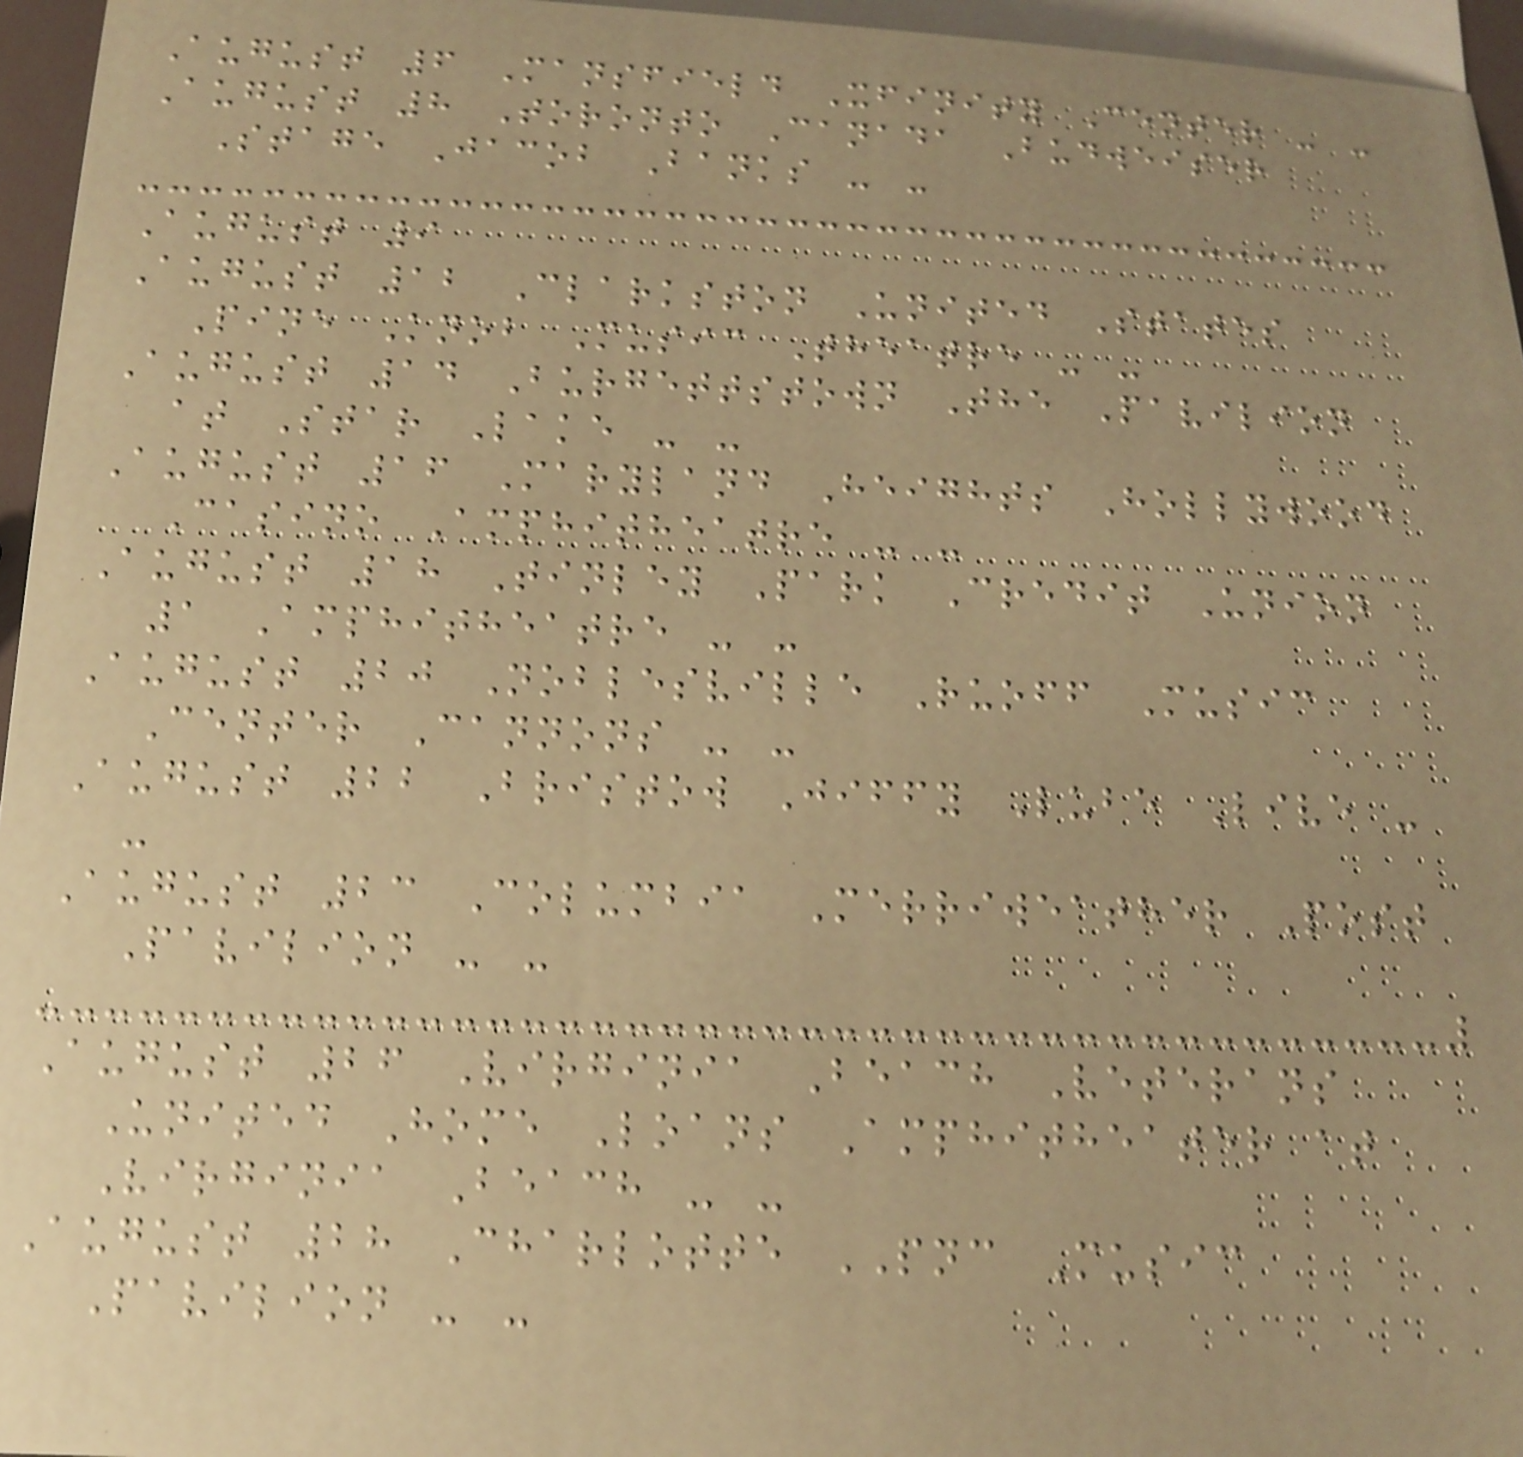August 6 Mansfield Xfinity Center - -
August 8 Toronto Canada Budweiser
Stage Jacob Banks - -
August 9
August 12 Clarkston United States
Pine Knob Music Theatre - -
August 14 Burgettstown The Pavilion
at Star Lake - -
August 16 Maryland Heights Hollywood
Casino Amphitheatre - -
August 18 Tinley Park Credit Union
1 Amphitheatre - -
August 20 Noblesville Ruoff Music
Center Cannons - -
August 22 Bristow Jiffy Lube Live -
-
August 23 Columbia Merriweather Post
Pavilion - -
August 26 Virginia Beach Veterans
United Home Loans Amphitheater at
Virginia Beach - -
August 28 Charlotte PNC Music
Pavilion - -
